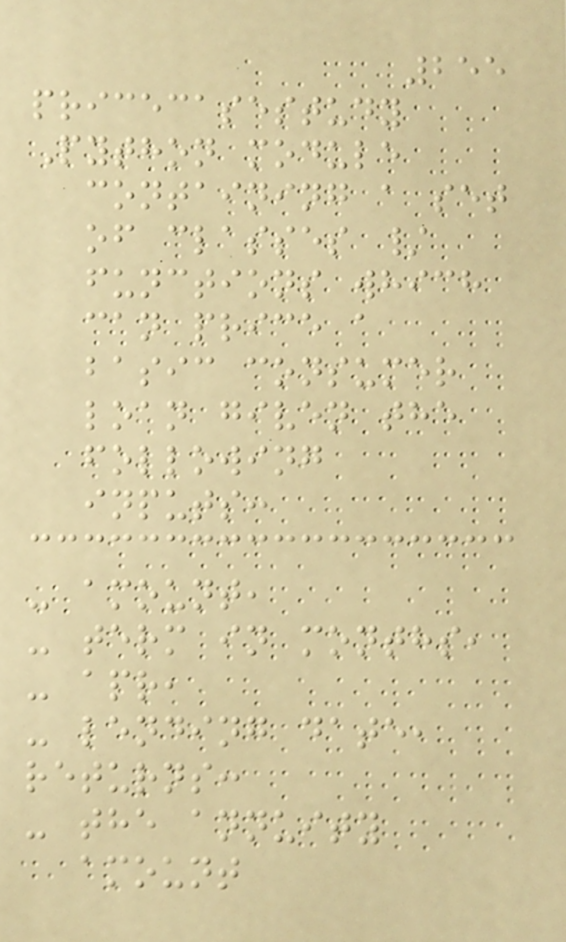255
pricecasestudy
Python module
containing a set
of classes /
functions which
can price a
basic consumer
loan given the
following
inputs:
- amount,
- term in months,
- apr,
- lending date,
returns:
- the annuity
amount
